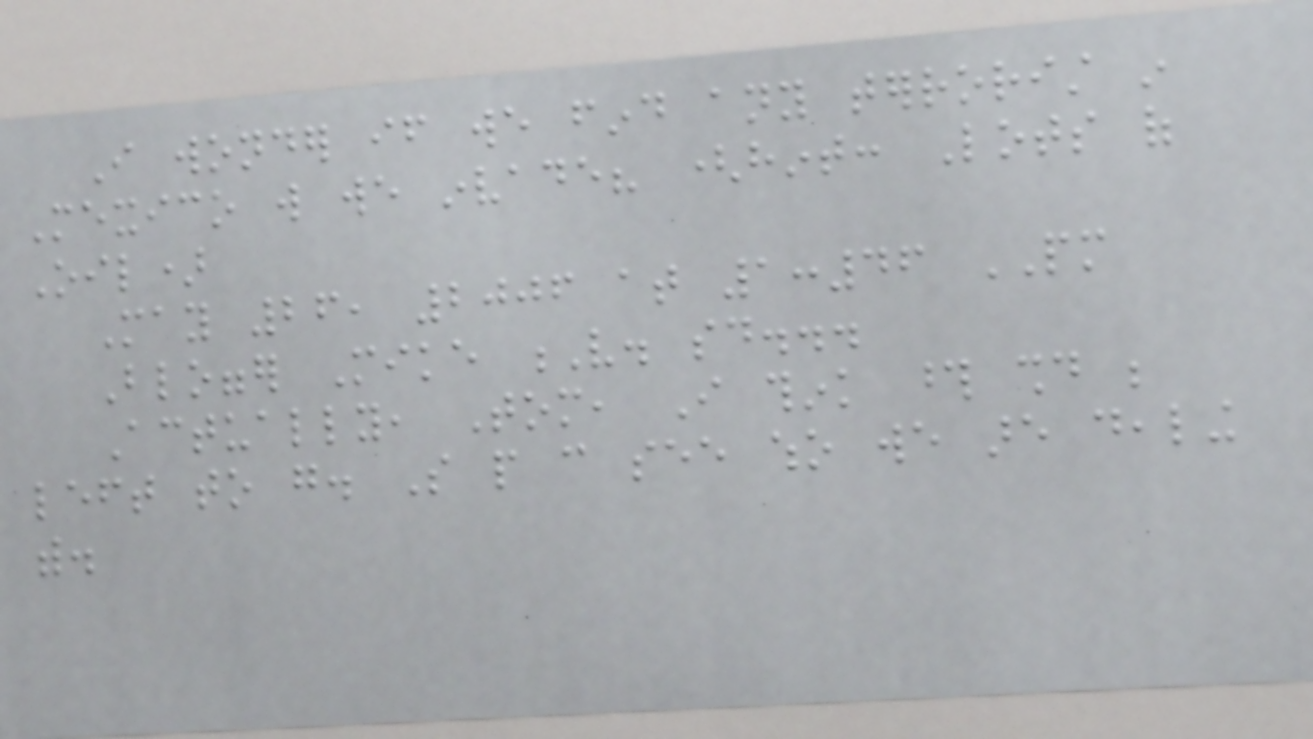I wonder if we find any terrorist in
Mexico will we invade? (hint: Lots of
Oil)
May 26, 2006 at 1:46 PM
Blogger Mike V. said...
Actually, Tom, I think those should be
left to go. So people can see who we are dealing
with.
